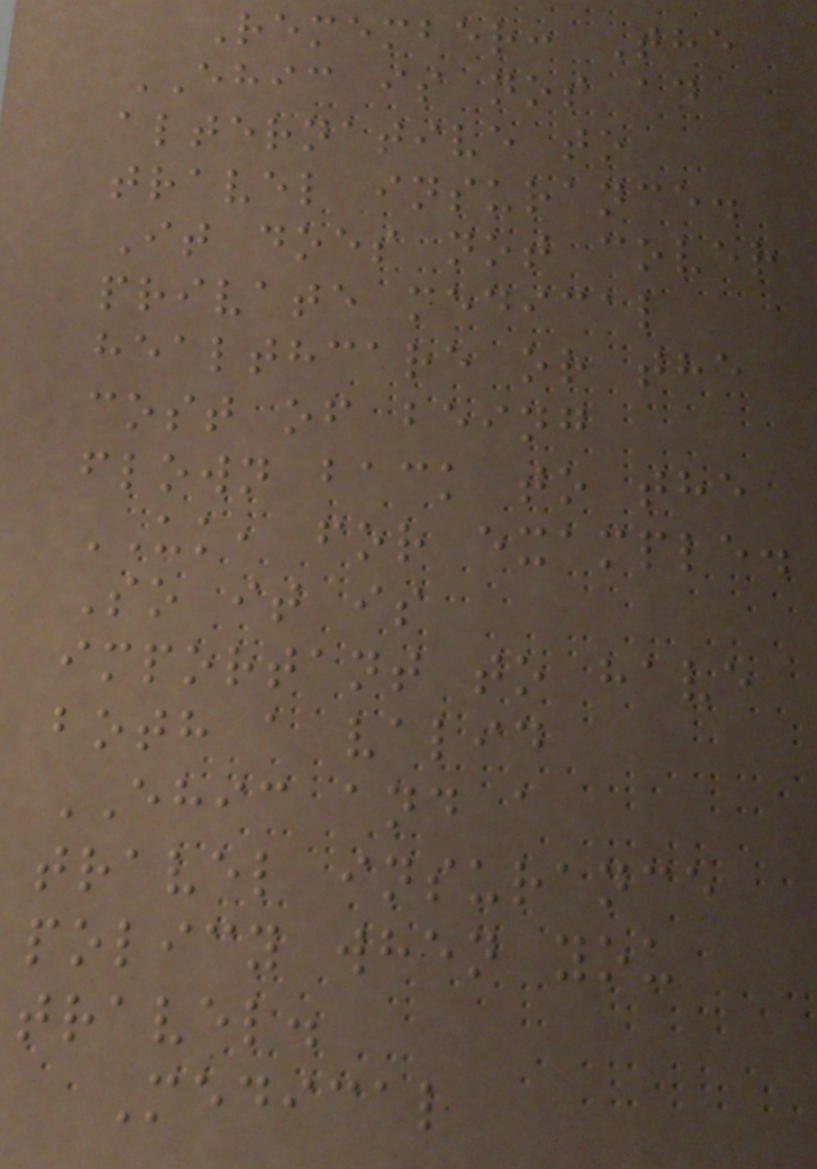Remember: The
EHIC is not an
alternative to
travel insurance.
It does not cover
private medical
healthcare or the
cost of being
flown back to the
UK, for example.
So it is
important to have
both a valid
EHIC and a
travel insurance
policy when you
travel.
Medical
